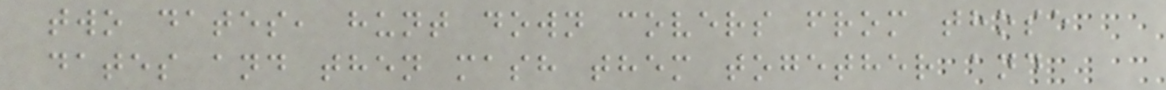two dates, hunt down covers from those
dates and then mash them together and
